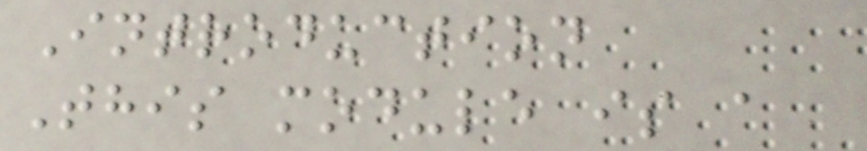Introduction
This module is a
